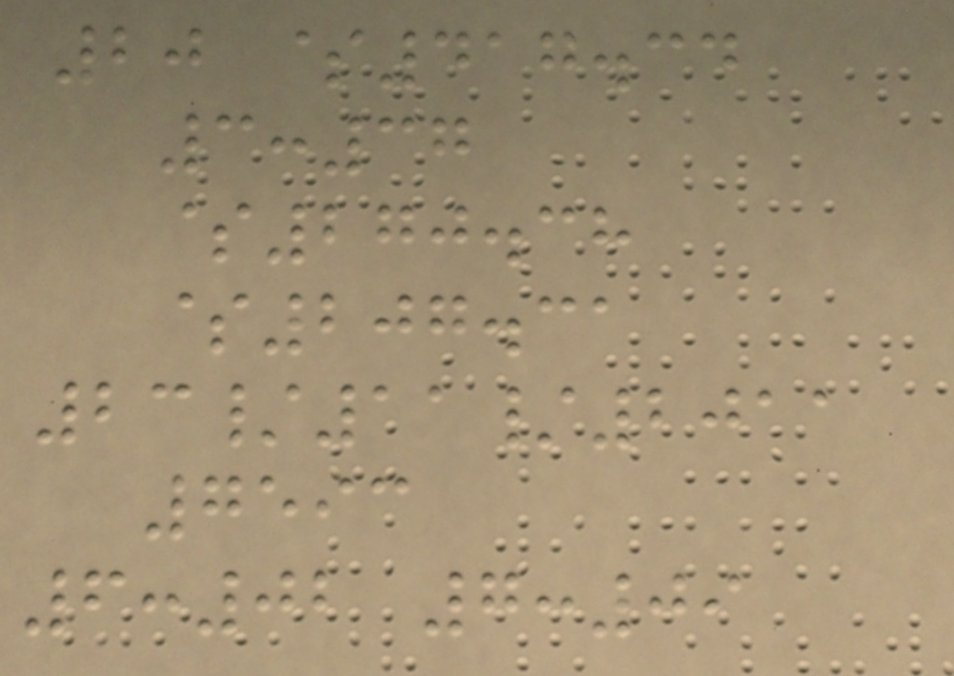20 $417.34
3:37
$270.38
$207.31
23/11/2011
7593
6:02 7:09
